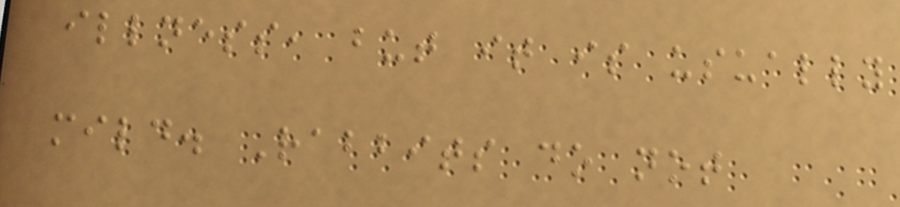illness, but it is usually
mild. Rabbits do not
